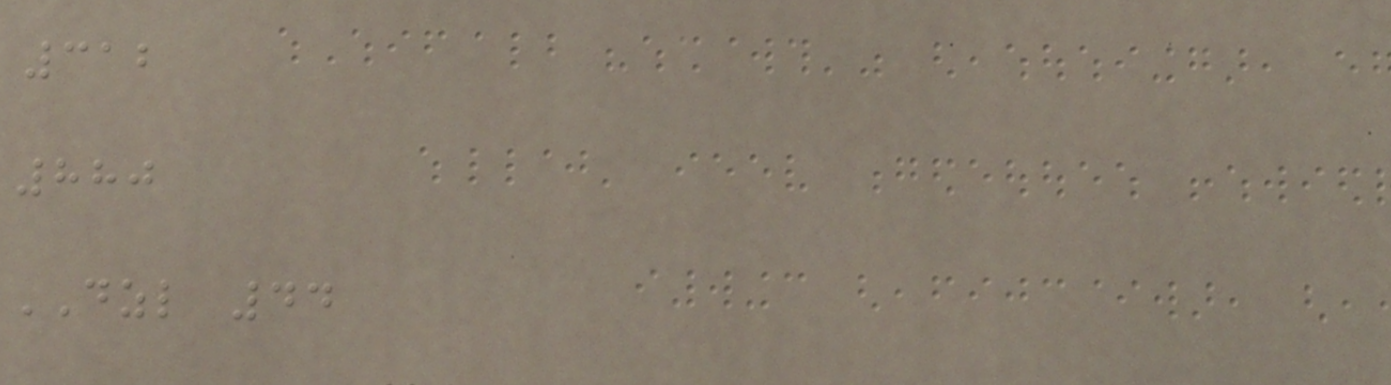312
880
DZL 44
